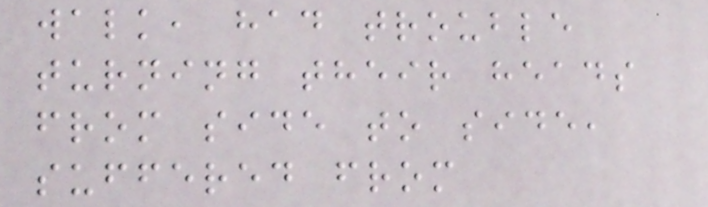walk, had trouble
turning their heads
from side to side,
suffered from
